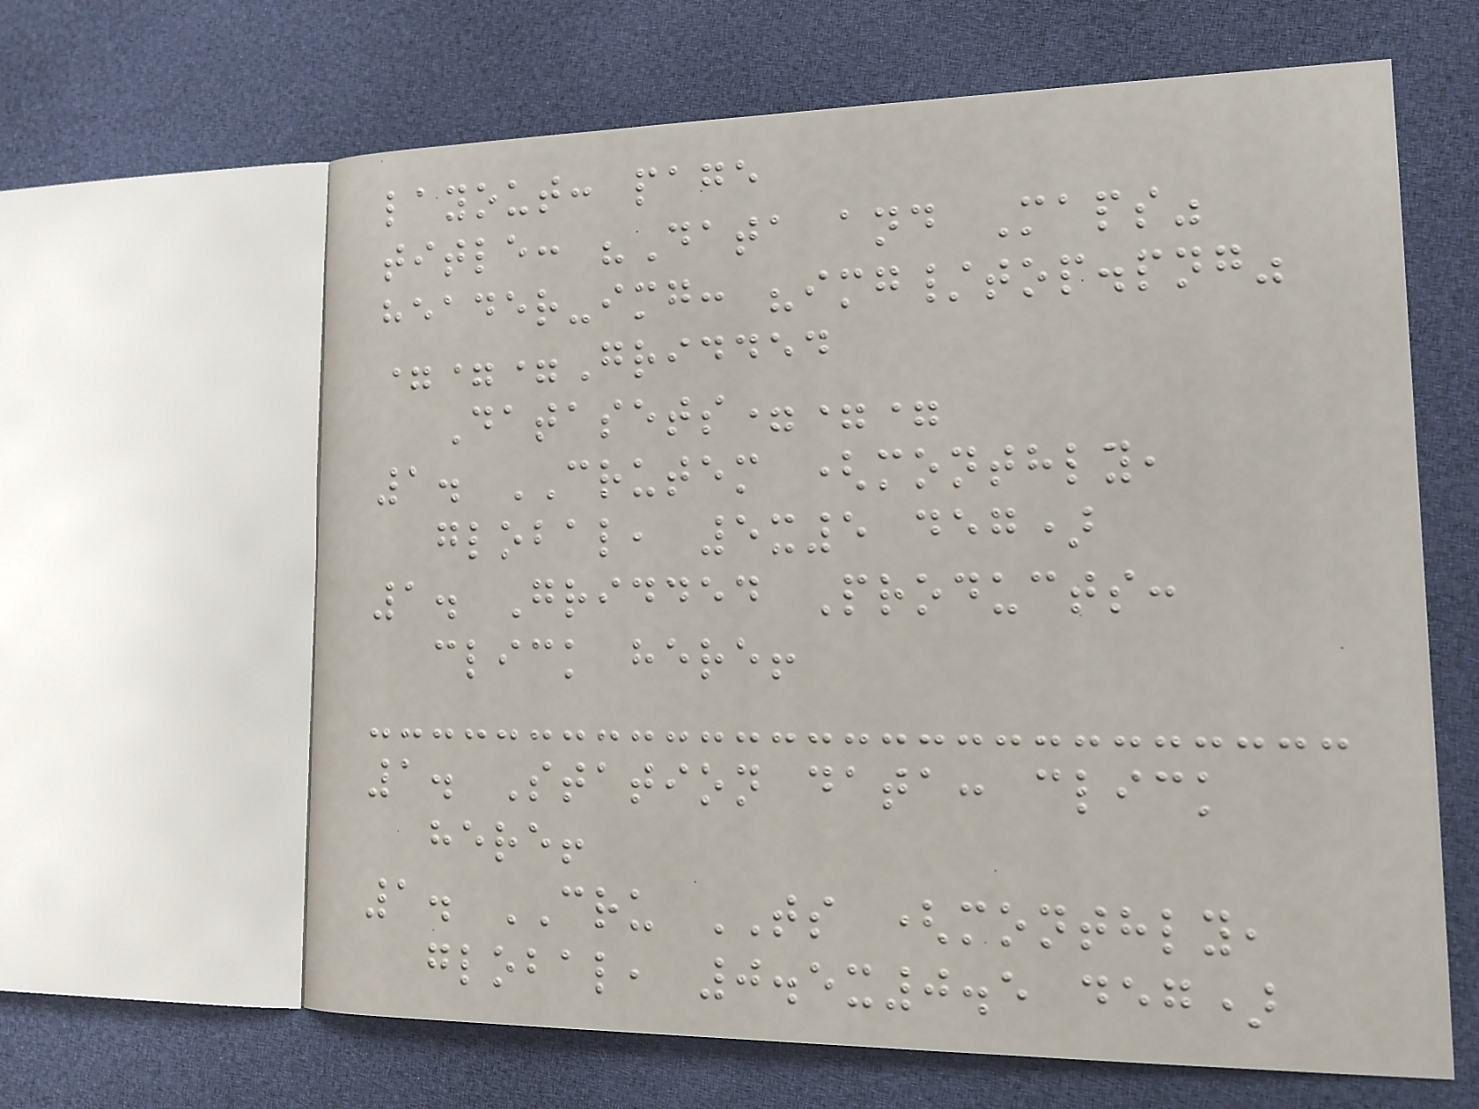layout: page
title: "Data and Maps"
header-img: "img/top.png"
===Gridded
Datasets===
1. CRUTEM (monthly,
global, 5x5 deg)
1. Gridded Products:
click here!
1. Station data: click
here!
1. CRU TS (monthly,
global, 0.5x0.5 deg)
